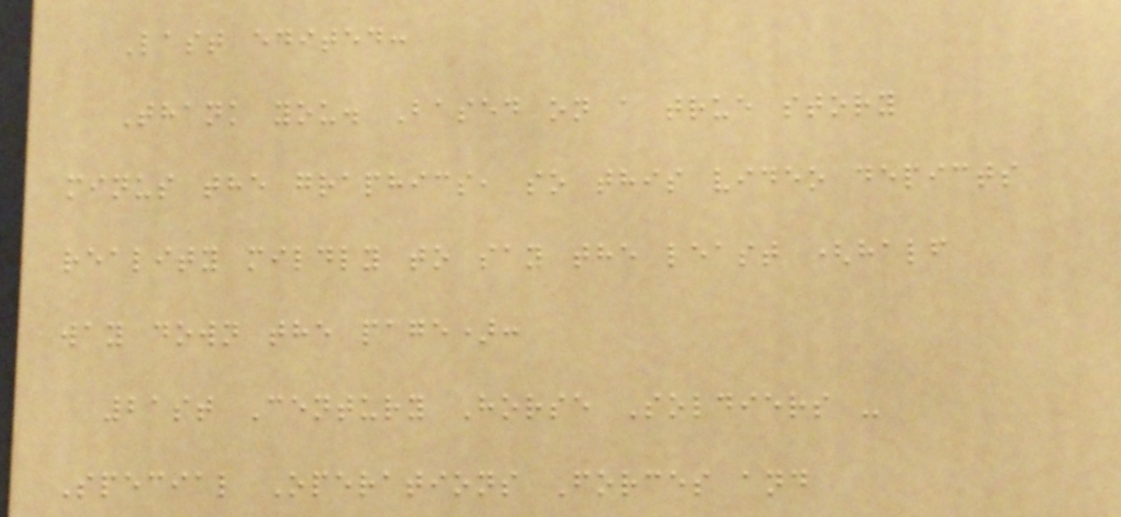Last edited:
Thank you. Based on a true story
minus the graphics, so this video depicts
reality mildly to say the least (half
way down the page):
21st Century Horse Soldiers -
Special Operations Forces and
